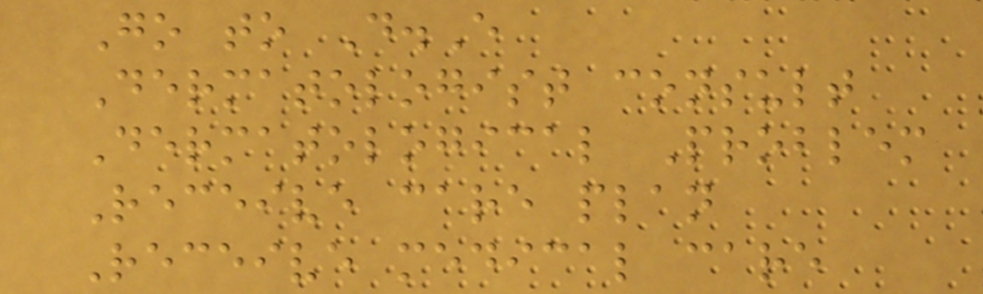Go to D.E
Dermatologist consult
Dermatological Problem
Receive care plan
Receive medical care
